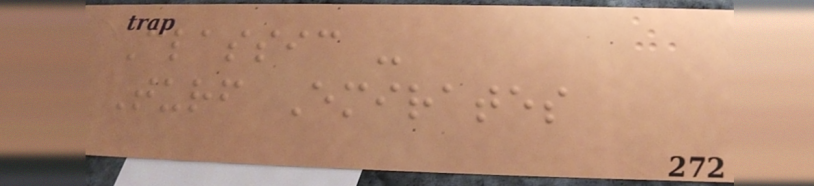Classic -
Turf Emirates
